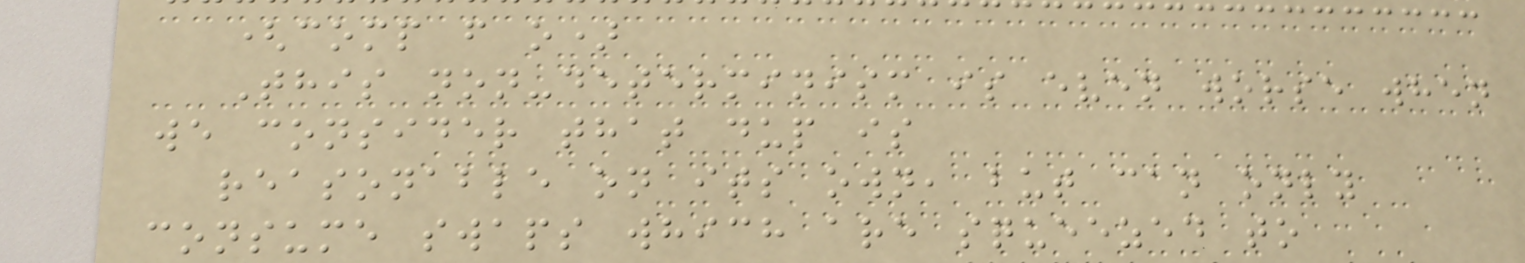(comp f o)
This non-determinism is even worse when
we consider that dup is
reasonable on its own, but can only
consume swaps which are squeezed to
